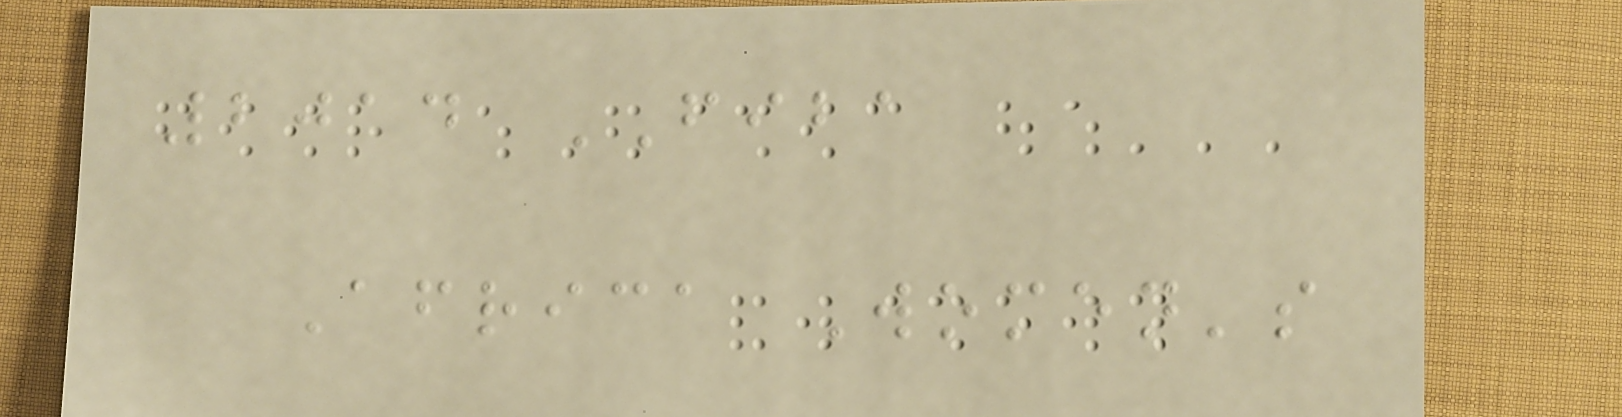2014 FIBA
Africa Women's
